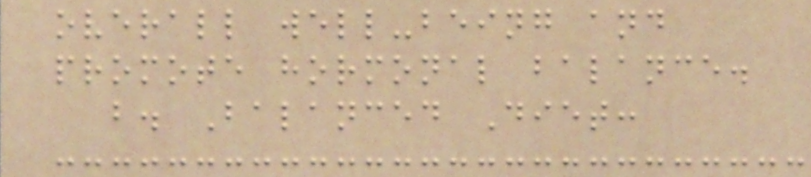overall well-being and
promote hormonal balance.
b. Balanced Diet:
